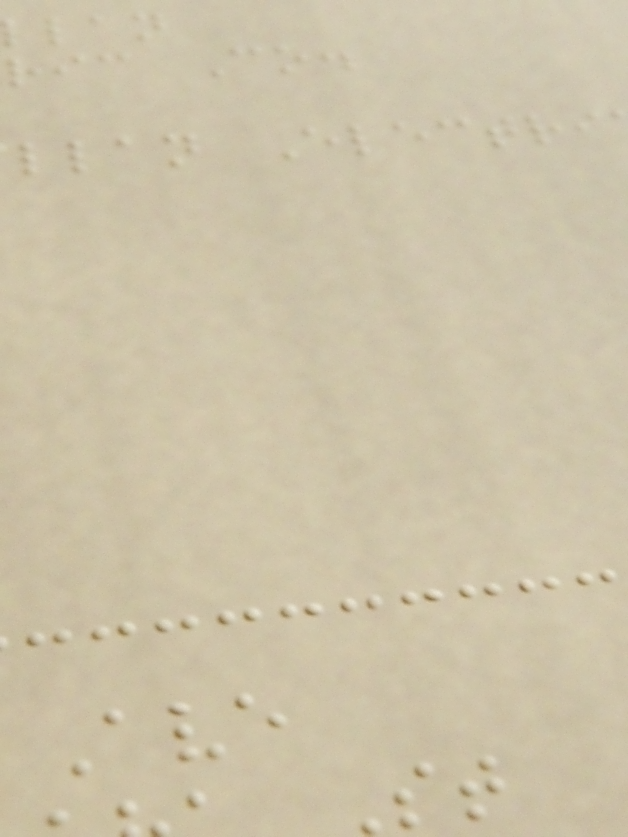ric Co.
llan Electri
Ave
